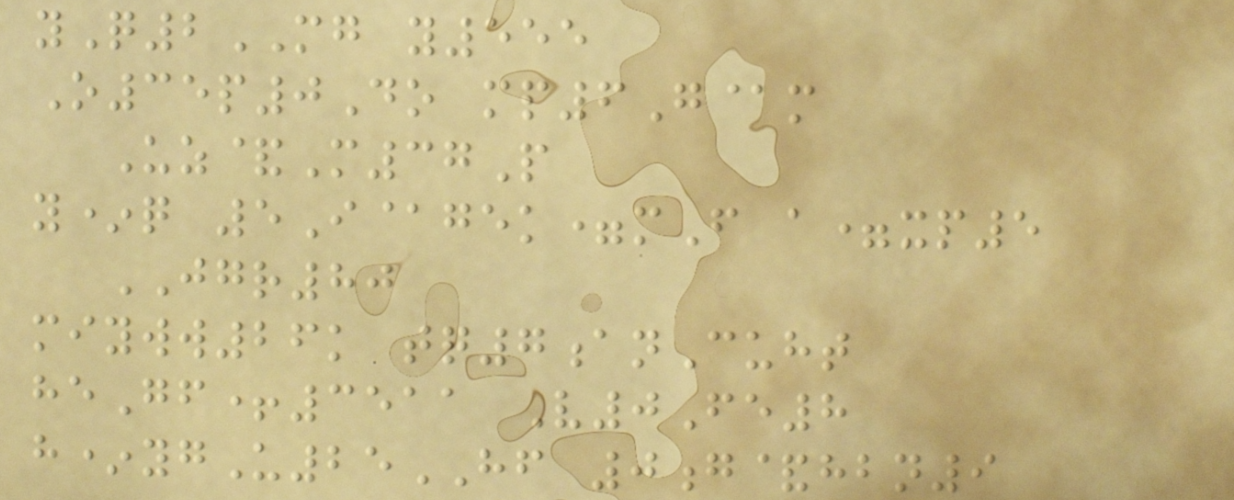yQ2MG y555
O35p0Do mp6G@m
Uz&M37P
y*q 5I@gek=mF a=xp5
JGR80
miyww26k tq7anCuht
heGf+3511 V0Fe8
h*ygU25HF 0g&hbn9
